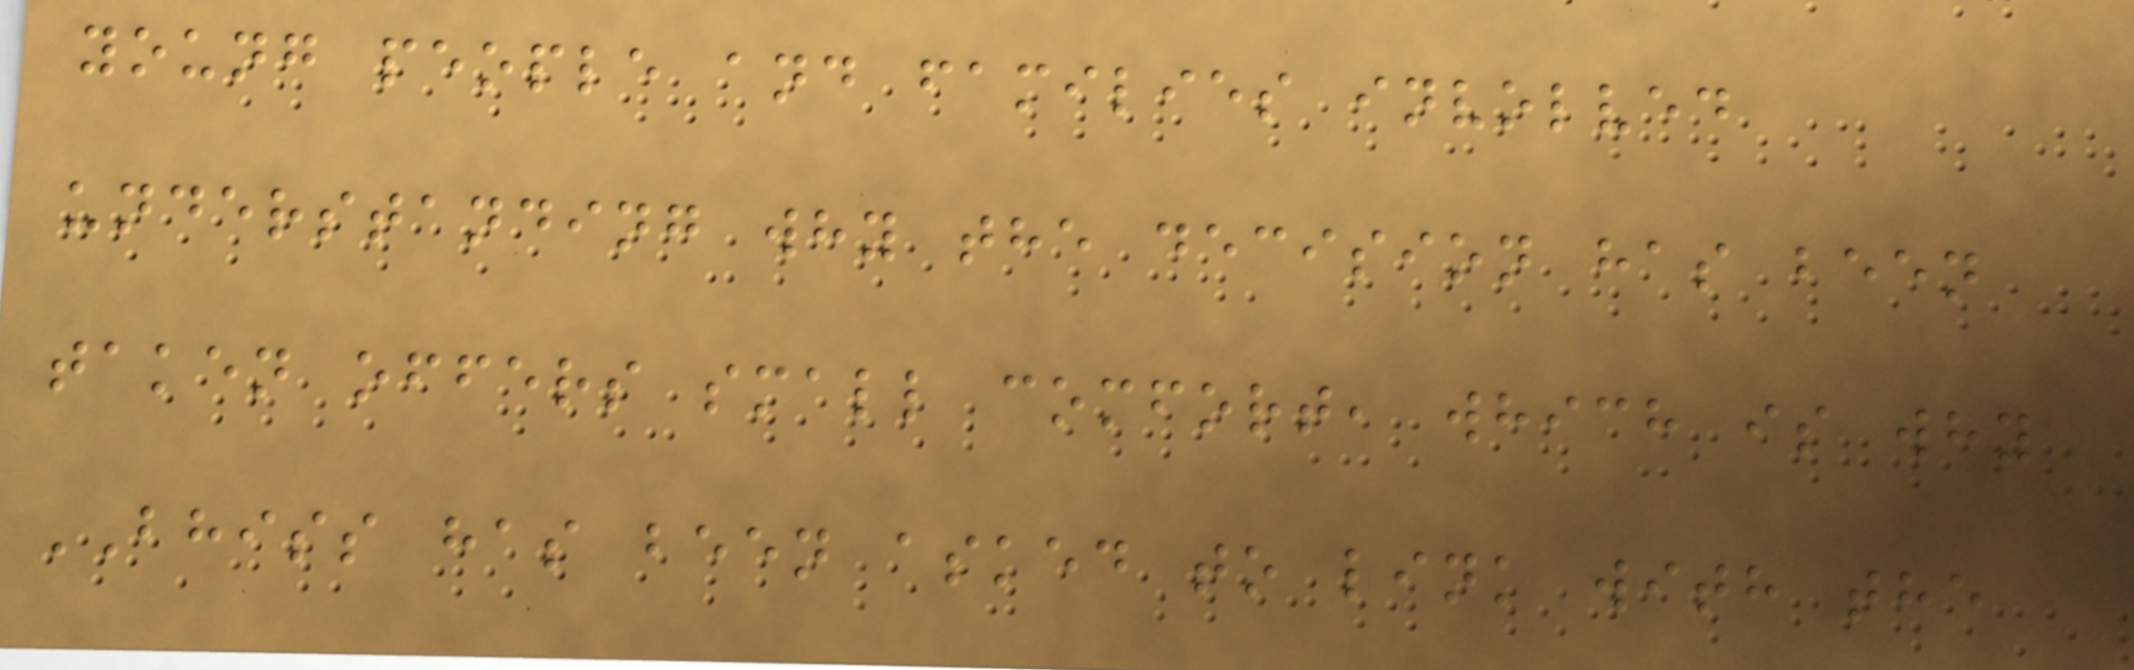young people and families involved
understanding why the decision has been
taken offers small comfort, which is why
BHISS has been asked to link with the
